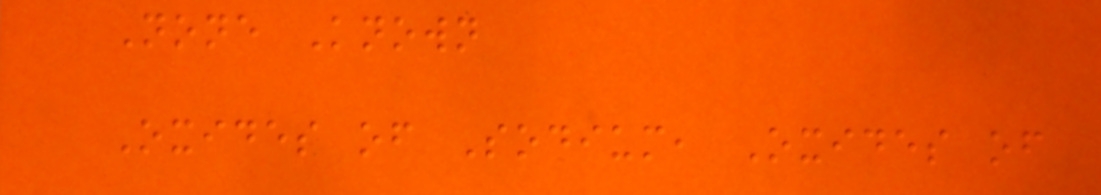None Known
Oxides of Sodium, Oxides of
